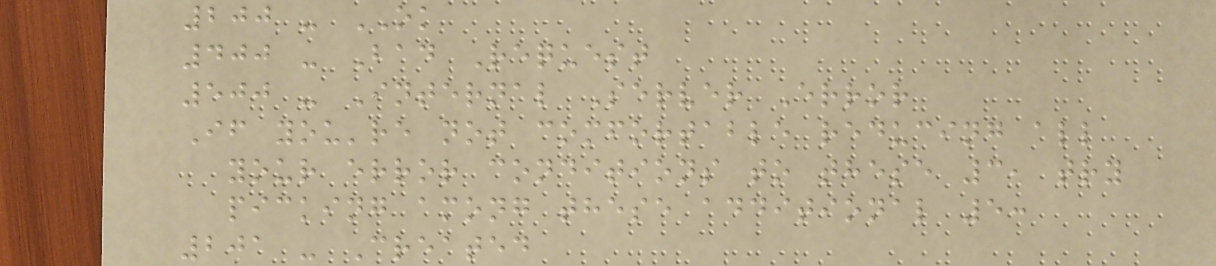200 - OK
400 - Bad Request
500 - Internal Server Error
If you're not comfortable reducing all
your error conditions to these 3, try
picking among these additional 5:
201 - Created
